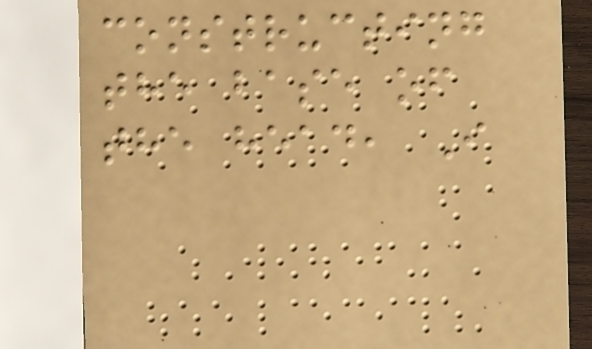constructing
the base of
the head, I
